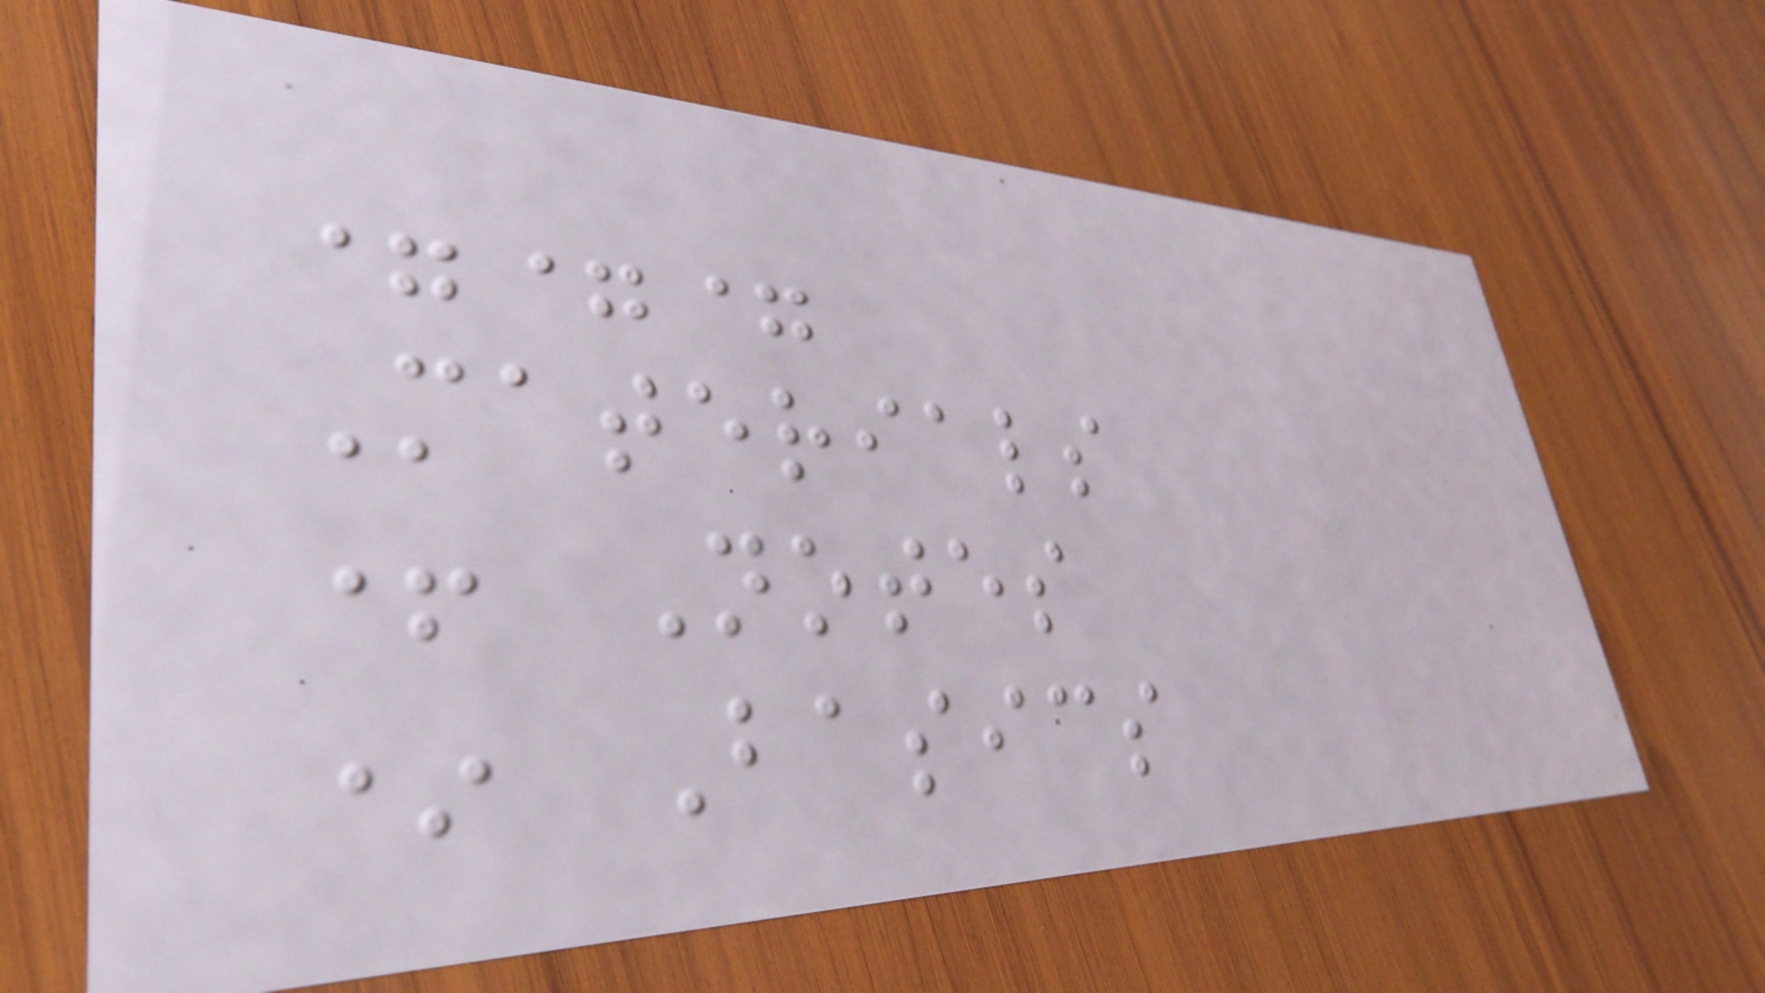===
Materials
+ Notes
* Basics
